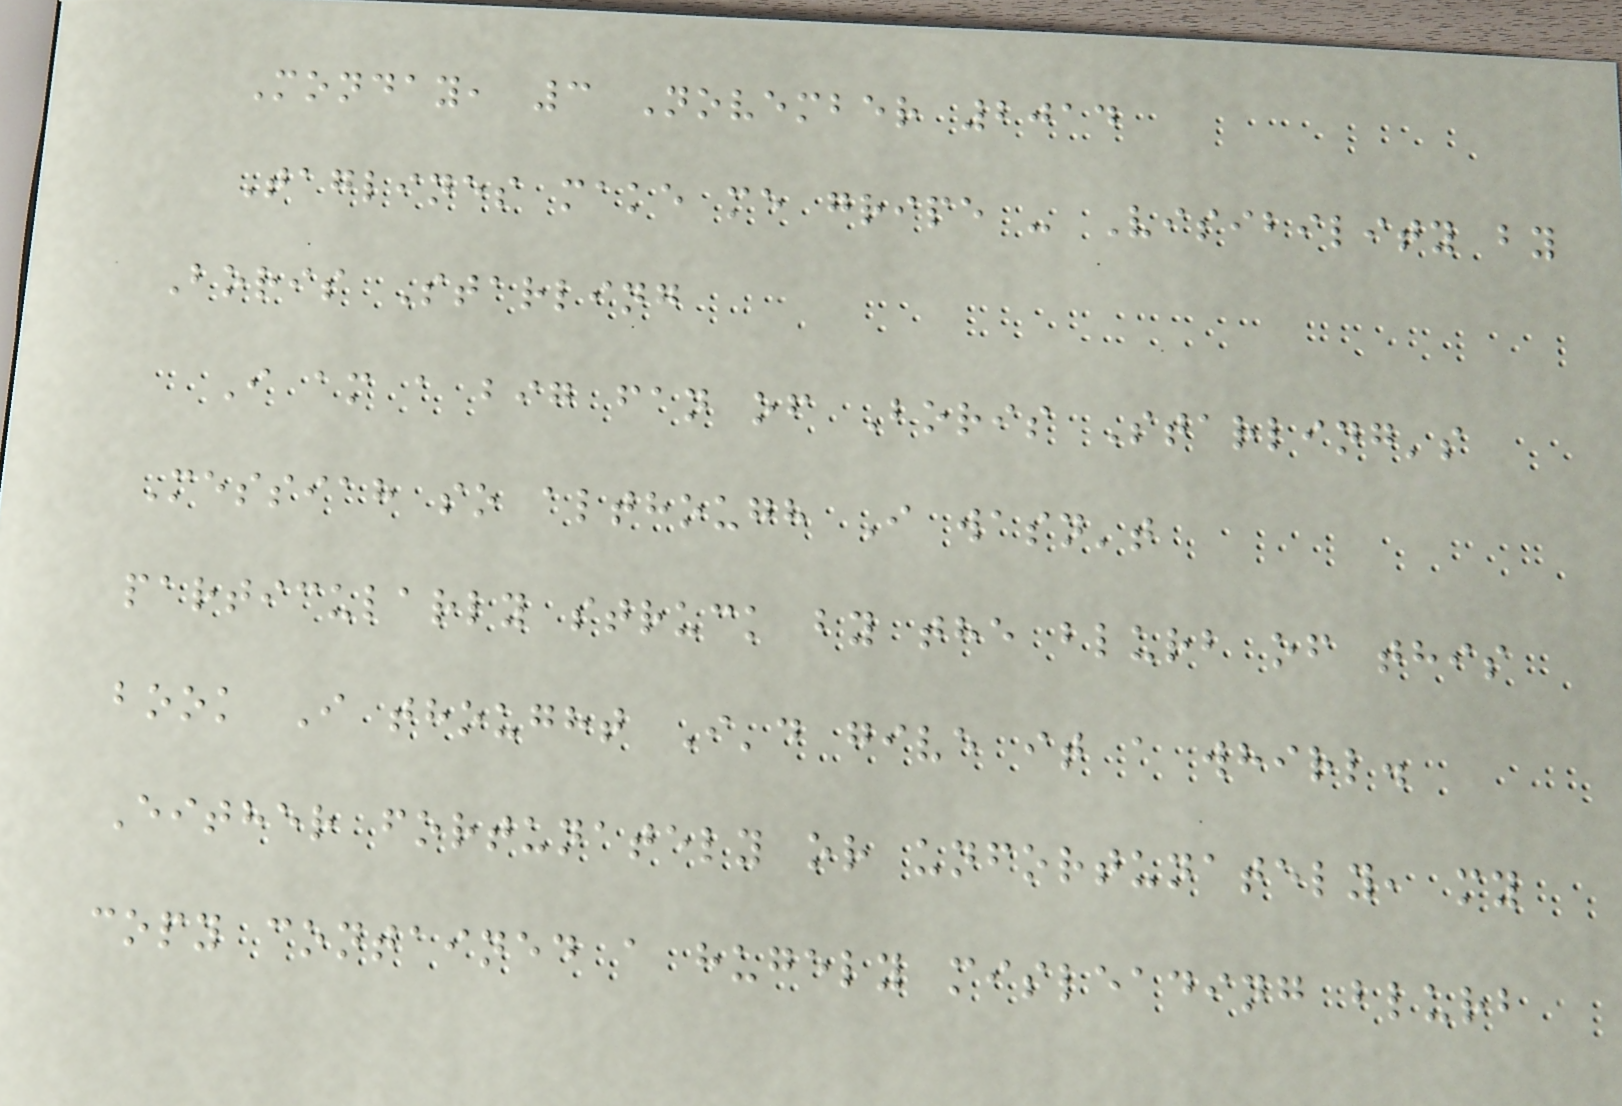Monday, 3 November 2014
Taglines make me gripe - Visibility by
Boris Starling
I am a big fan of Boris Starling's
Messiah so although I wasn't
particularly struck by the blurb of this
book I thought I'd give it a whirl.
Either fortunately or unfortunately, my
copy contained a hugely misleading blurb
